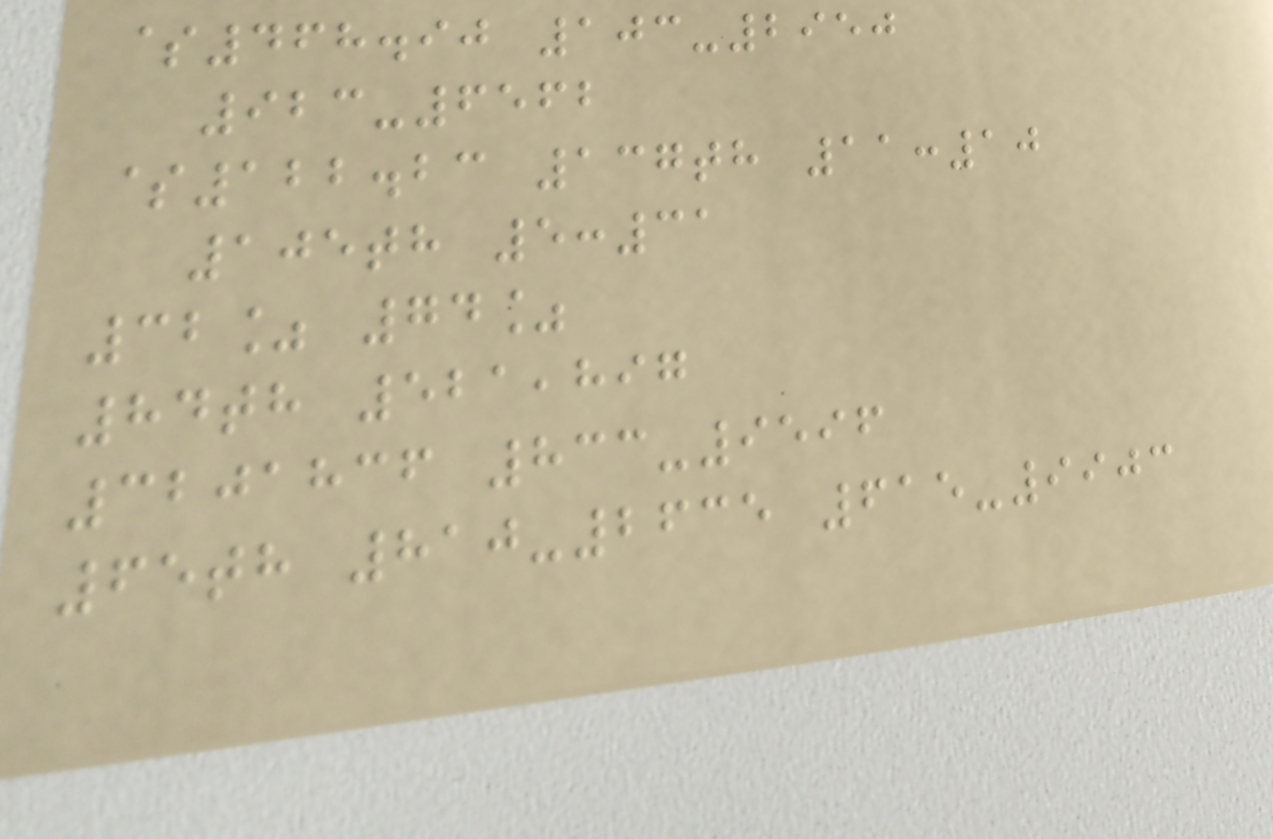$468.90 103-2950
923-6562
$122.23 137th 11:10
105th 5:31
32% 74%
84th 521,897
3201836 833-9596
65th 810-2635 615-9903
